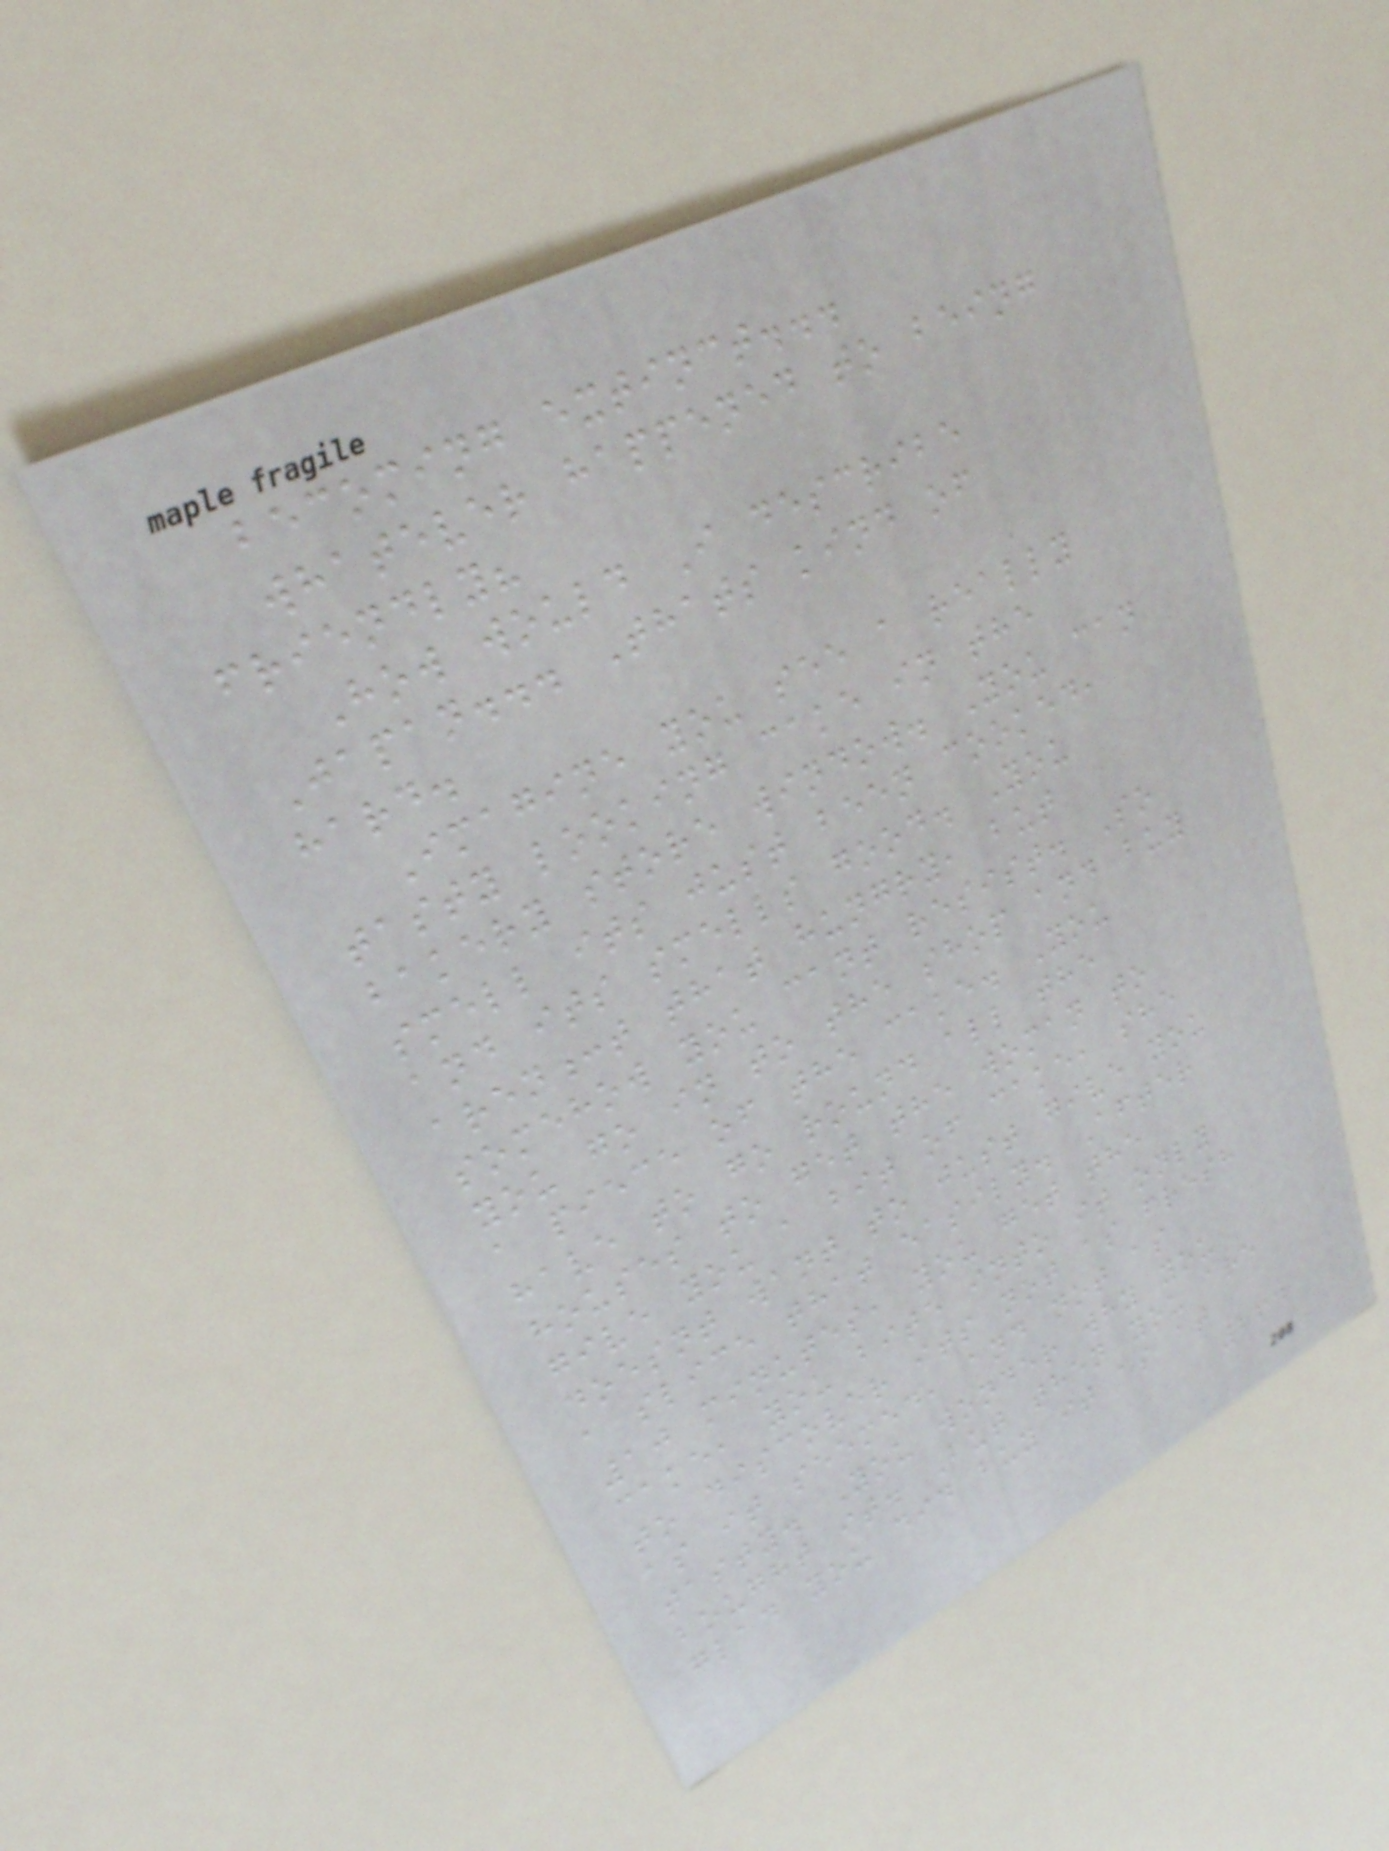becoming extinct...
whatever happened to being
friendly?
How would I describe
Japan... Thats kind of
hard.
Imagine you see a really
tasty looking cake in the
bakery store window. You can
smell its just been cooked,
and its smells good. You
aren:t that hungry, but
somehow you cant resist. So
you go in to the shop and buy
a piece of the cake. You
have to go round all the
houses to get the woman to
give you a bit of cake, she
doesnt want to just give you
a slice that easily. After
10 minutes, you get the
cake, you bite into it only
to discover its not as fresh
as it seemed, and not as
tasty. You wonder why you
bought it. But then you are
glad you did buy it as at
264
